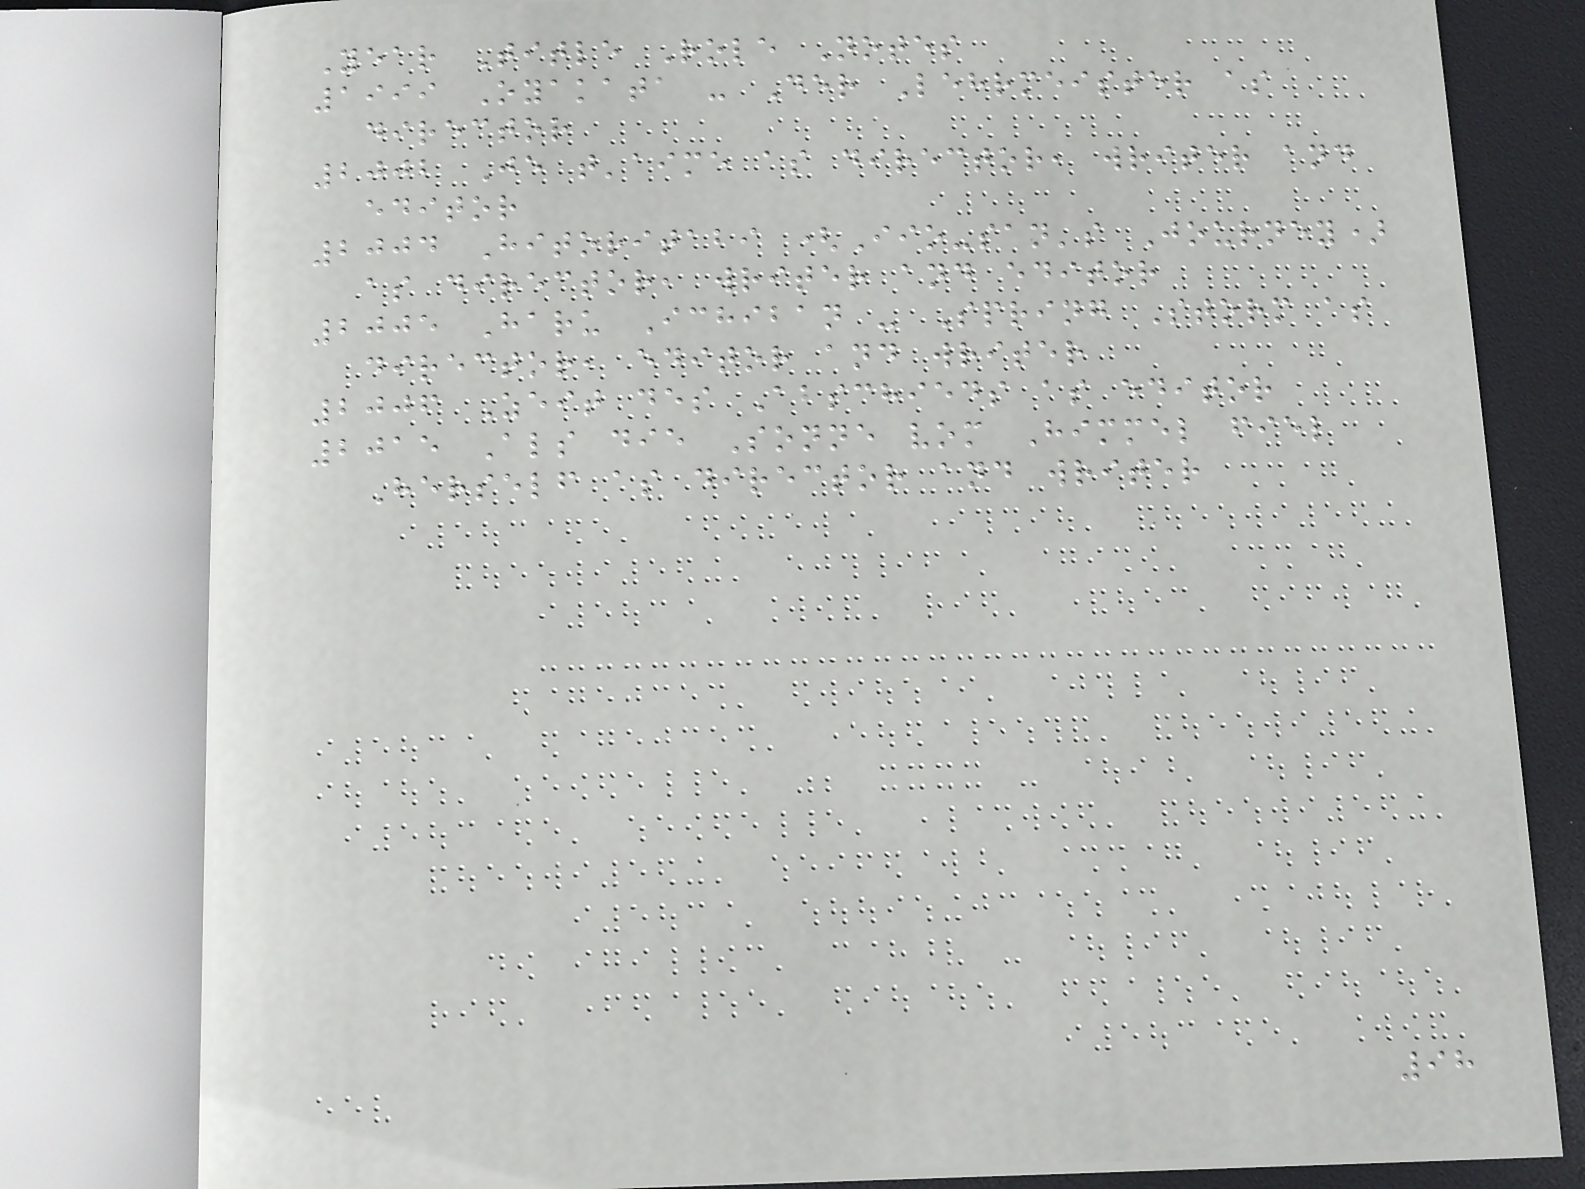Year Title Role Notes
1999 Oyakata - Der Lehrmeister as
director
2002 Je t'aime as director, writer and
editor
2004 Hitoritabi (Iio-san's Journey)
as director, writer and editor
2005 Haru Ichiban - Spring Storm as
director, editor and writer
2006 Zeit des Abschieds as editor
2015 Als die Sonne vom Himmel fiel
Herself as director and writer
98
